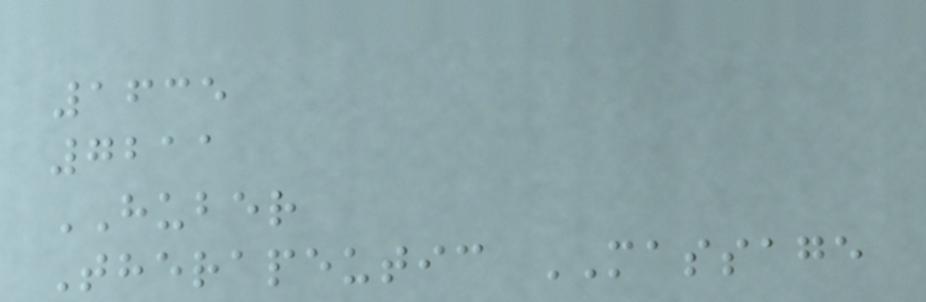1635
7211
HUBER
Therapeutic MASSAGE
